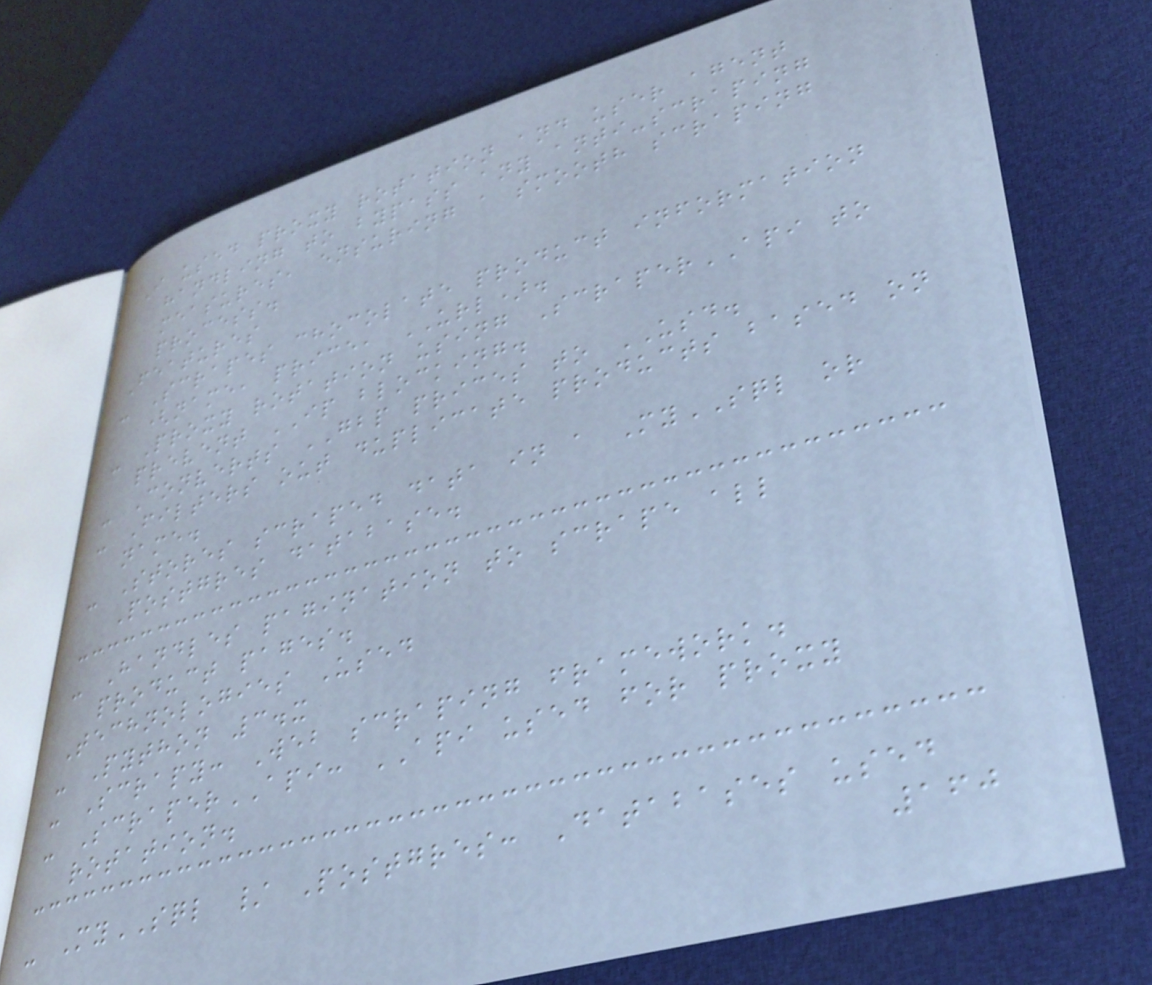I used proxy rotation and user agent
handling to bypass any anti-scraping
measures, ensuring a smooth scraping
process.
Features
- Scrapes chocolate product information
(name, price, URL).
- Proxy rotation using ScraperAPI to
prevent IP blocking.
- Converts GBP prices to USD.
- Filters out duplicate products based on
name.
- Stores scraped data in a MySQL or
Postgres database.
- Handles pagination to scrape all
product pages.
Technologies Used
- Python 3.x
- Scrapy: Web scraping framework.
- ScraperAPI: API used for proxy
rotation.
- MySQL / Postgres: Databases used
160
